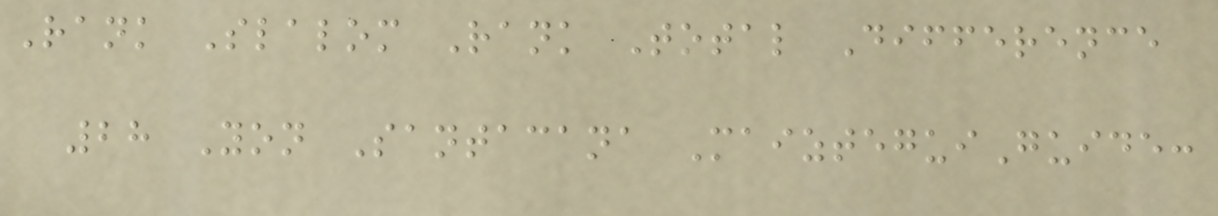Rank Slalom Rank Total Difference
28 Yon Santacana MaizteguiGuide:
